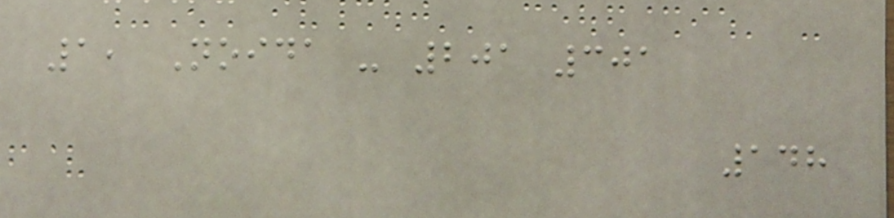1, Noida - 201 301
148
